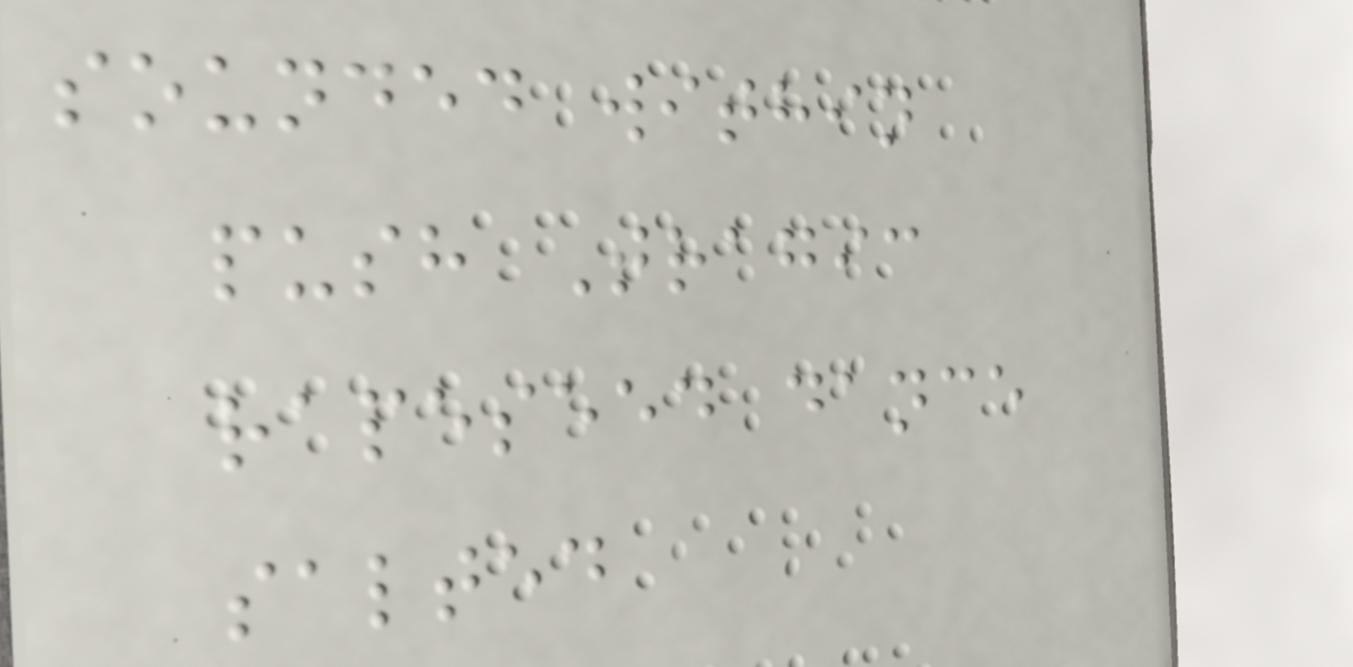sounded within
push Tragic
rapeseed dance
salted
